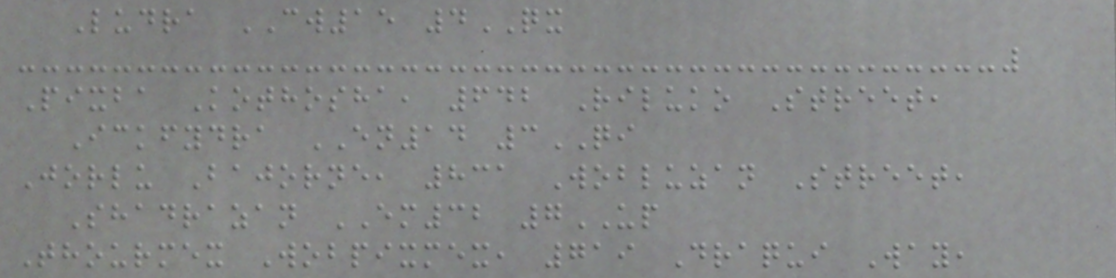Ludra CW15 4QX
Pixba Kothosha, 642 Riluko Street,
Ickfydra EN14 3QI
Jorlu Bajorne, 831 Wobluzan Street,
Shadrazan EM32 7UP
Thourmex Wobpixmex, 719 Draqui Way,
